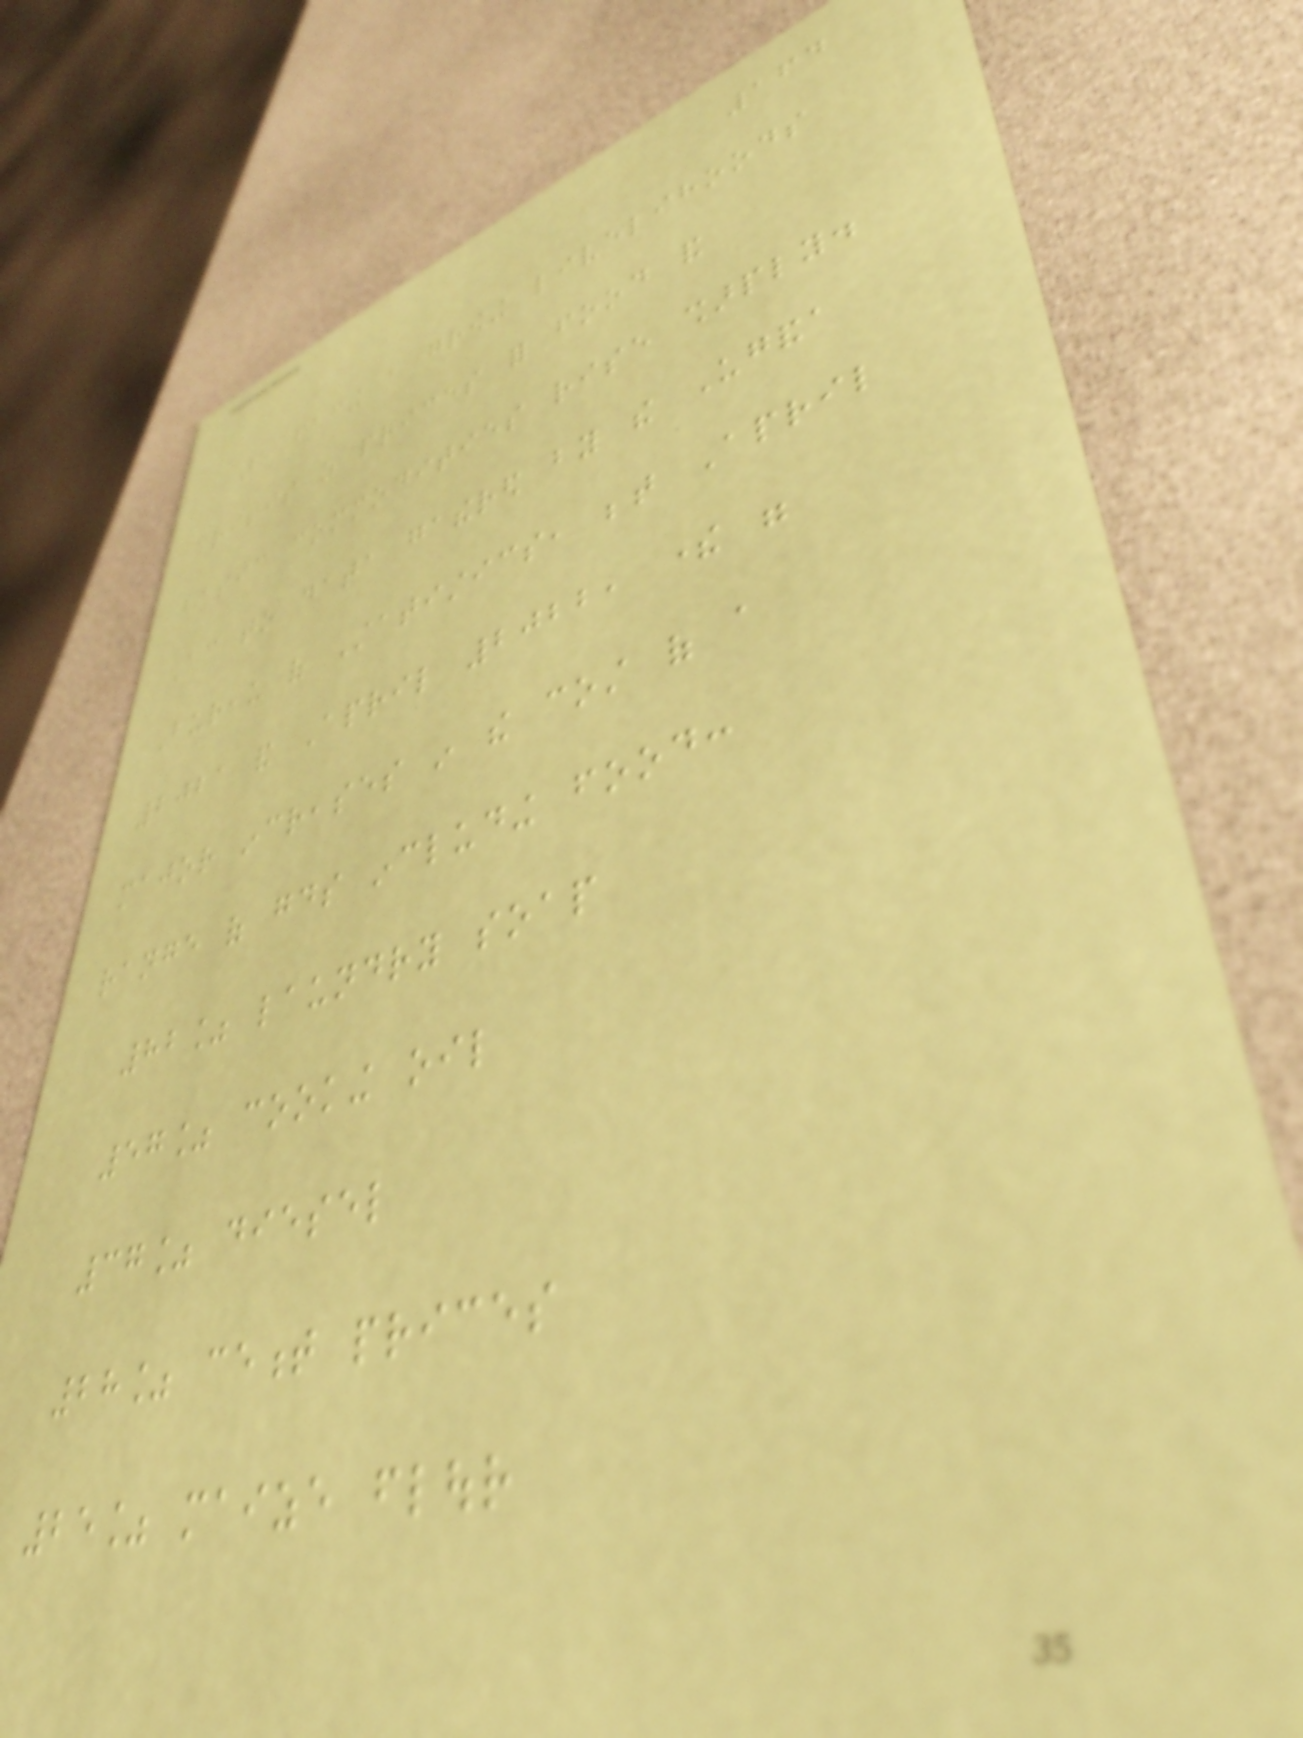164
are facing a growing livelihoods
crisis as prices for food and
basic commodities rise sharply.
According to data gathered by the Uganda
Bureau of Statistics, between April
2021 and April 2022, there were
major increases in the cost of a
range of goods including food:
82% laundry soap
57% cooking oil
37% diesel
28% cement prices
25% maize flour
